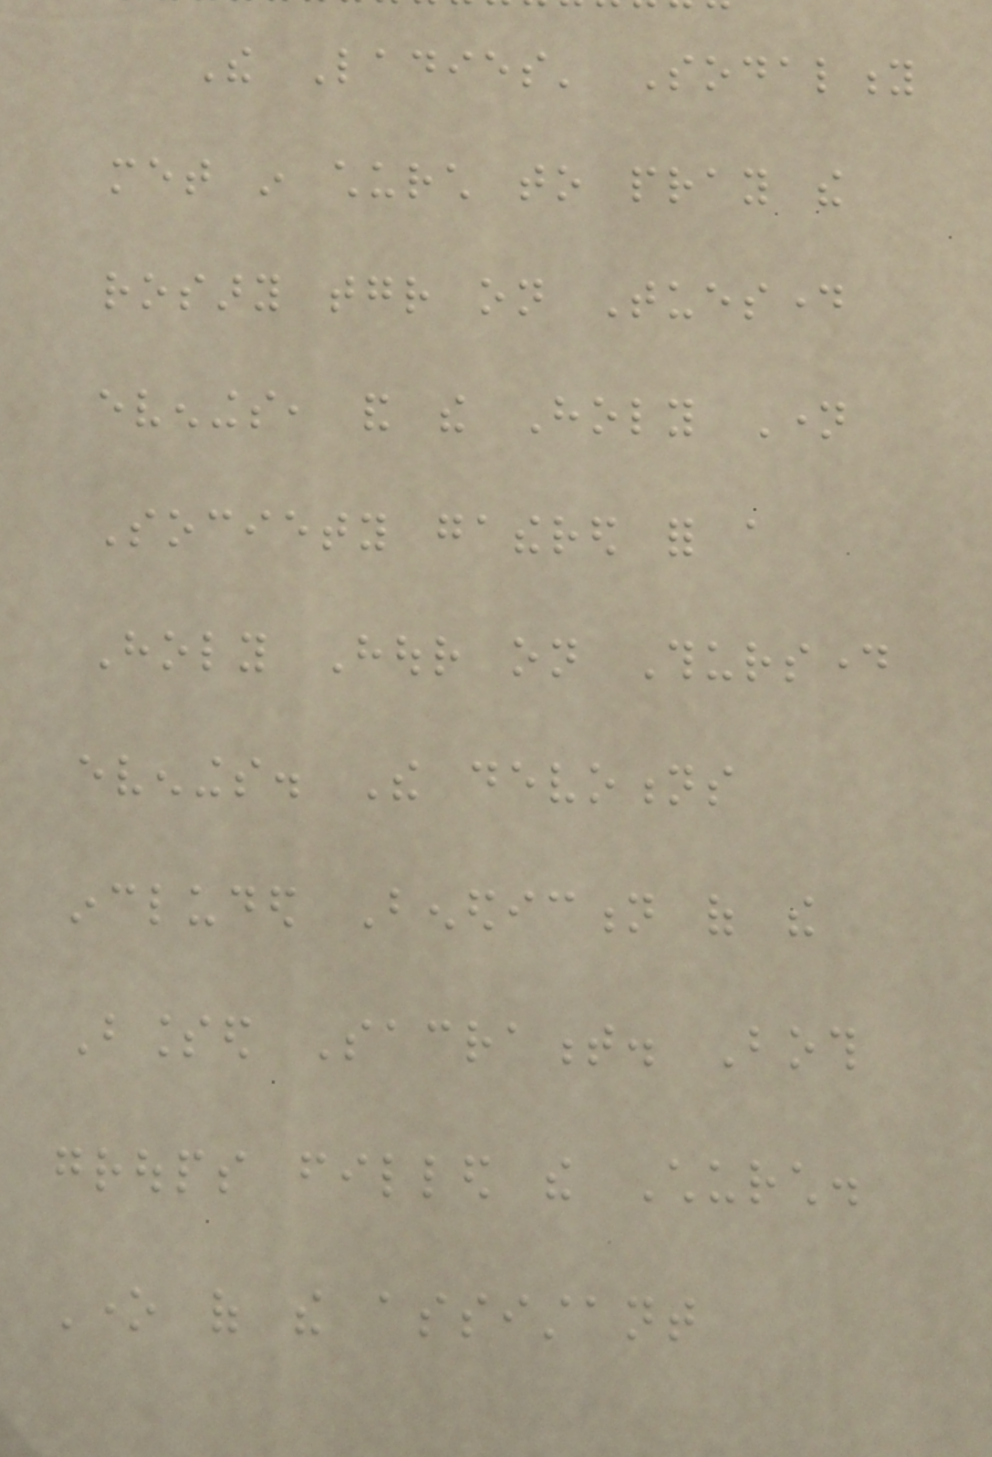The Ladies' Sodality
met in church to pray the
rosary together on Tuesday
evenings, and the Holy Name
Society gathered for a
Holy Hour on Thursday
evenings. The devotions
included Benediction of the
Blessed Sacrament. Both
groups filled the Church.
One of the assistant
